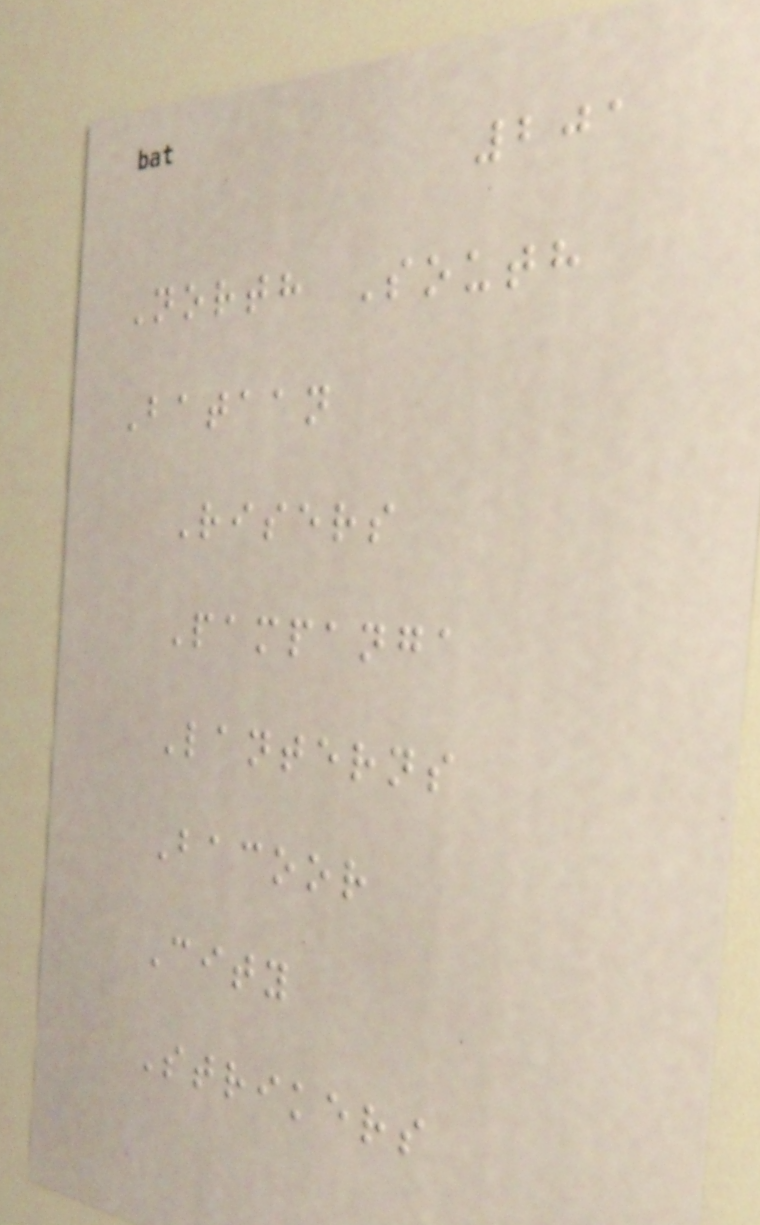201
North South
Bataan
Risers
Pampanga
Lanterns
Bacoor
City
Strikers
